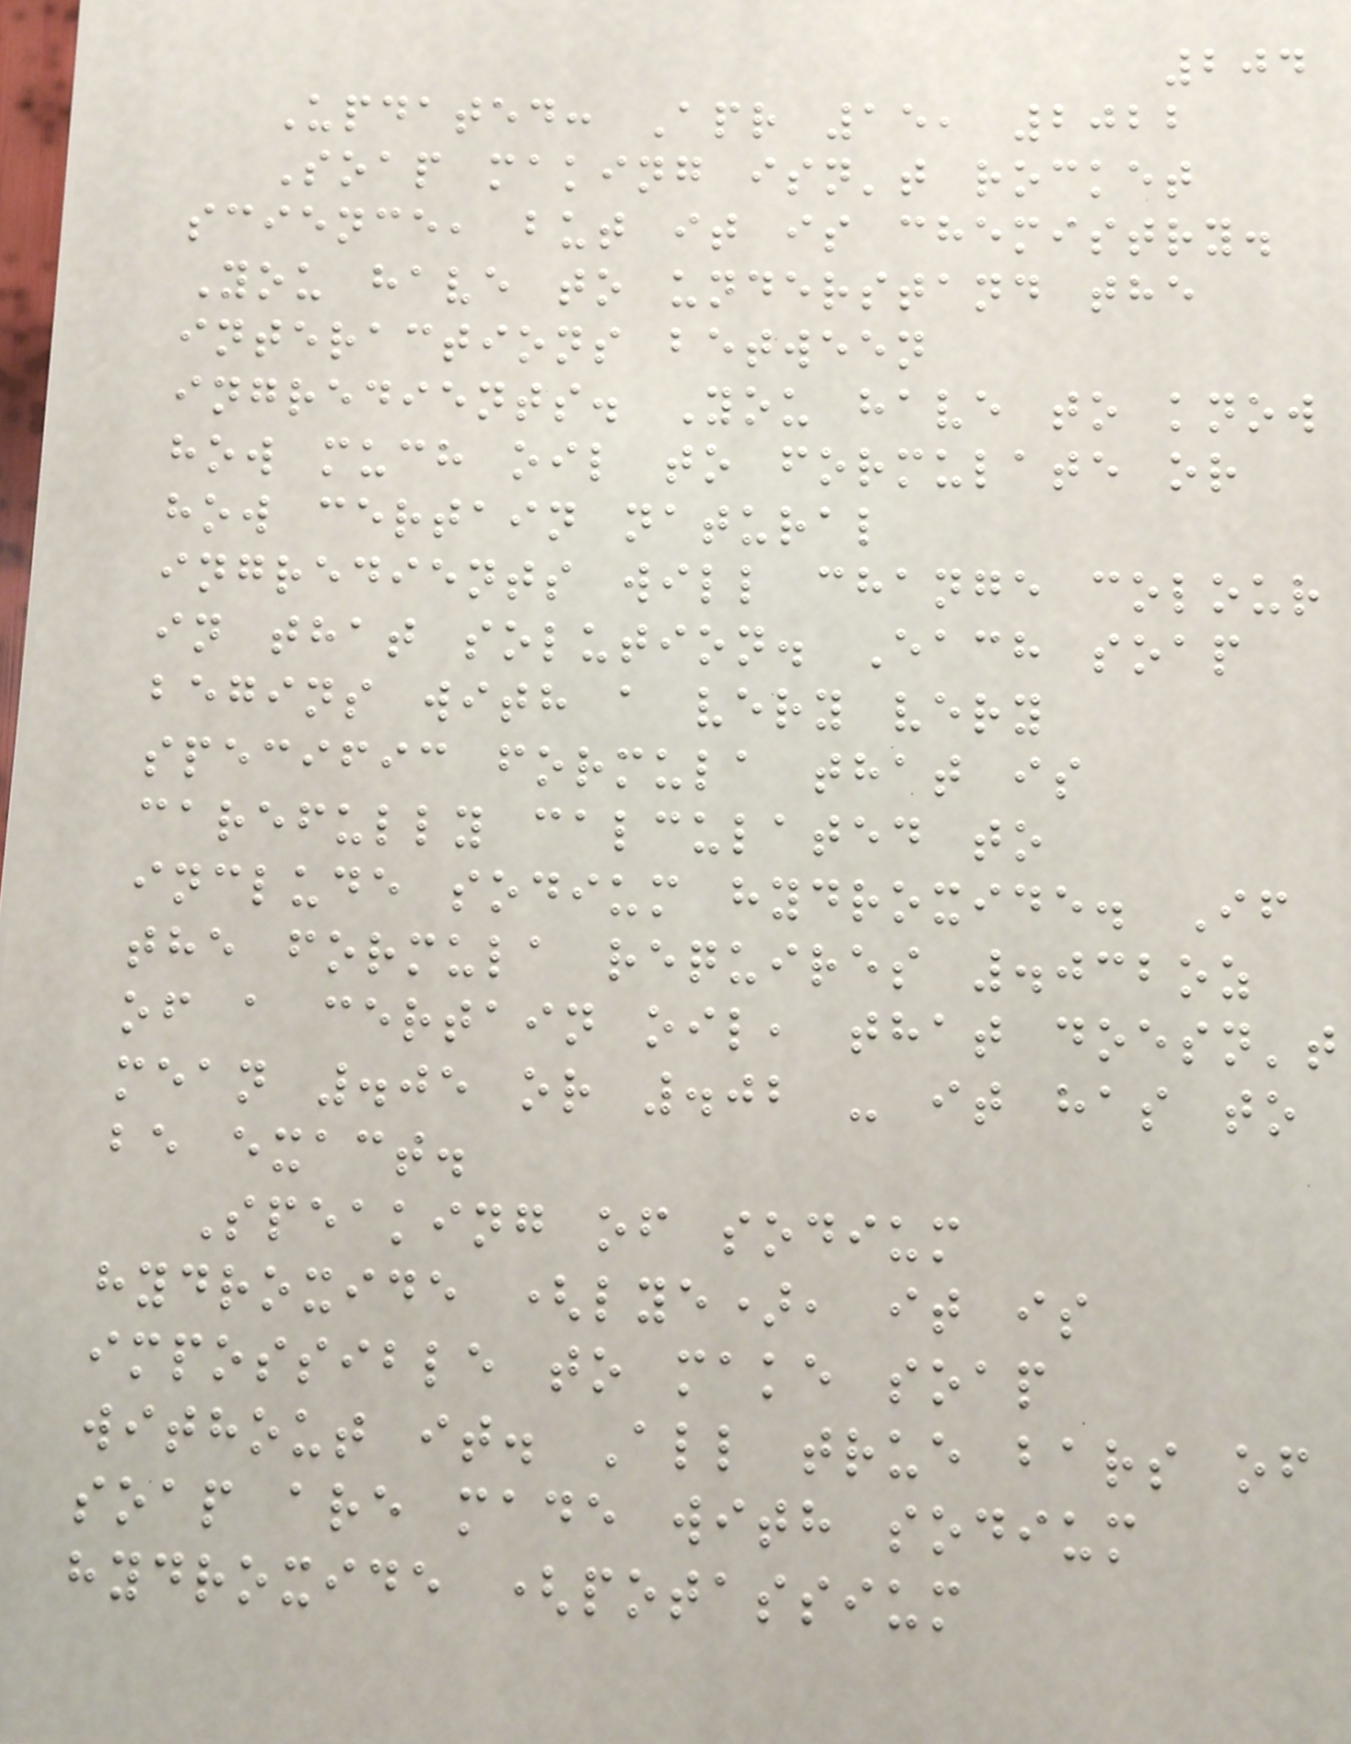204
Updated: Apr 15, 2022
Soap making isn't rocket
science, but it is chemistry.
You have to understand the
interactions between
ingredients. You have to know
how much oil to formulate or
how certain natural
ingredients will change colour
in that solution. Each soap
begins with a very very
specific formula that is
carefully calculated to
include sodium hydroxide. If
the formula requires .032oz
of a certain oil, that doesn't
mean .05 or .02 - it has to
be exact.
Speaking of sodium
hydroxide (lye), it is
impossible to make soap
without it. All true bars of
soap are made with sodium
hydroxide (potassium
